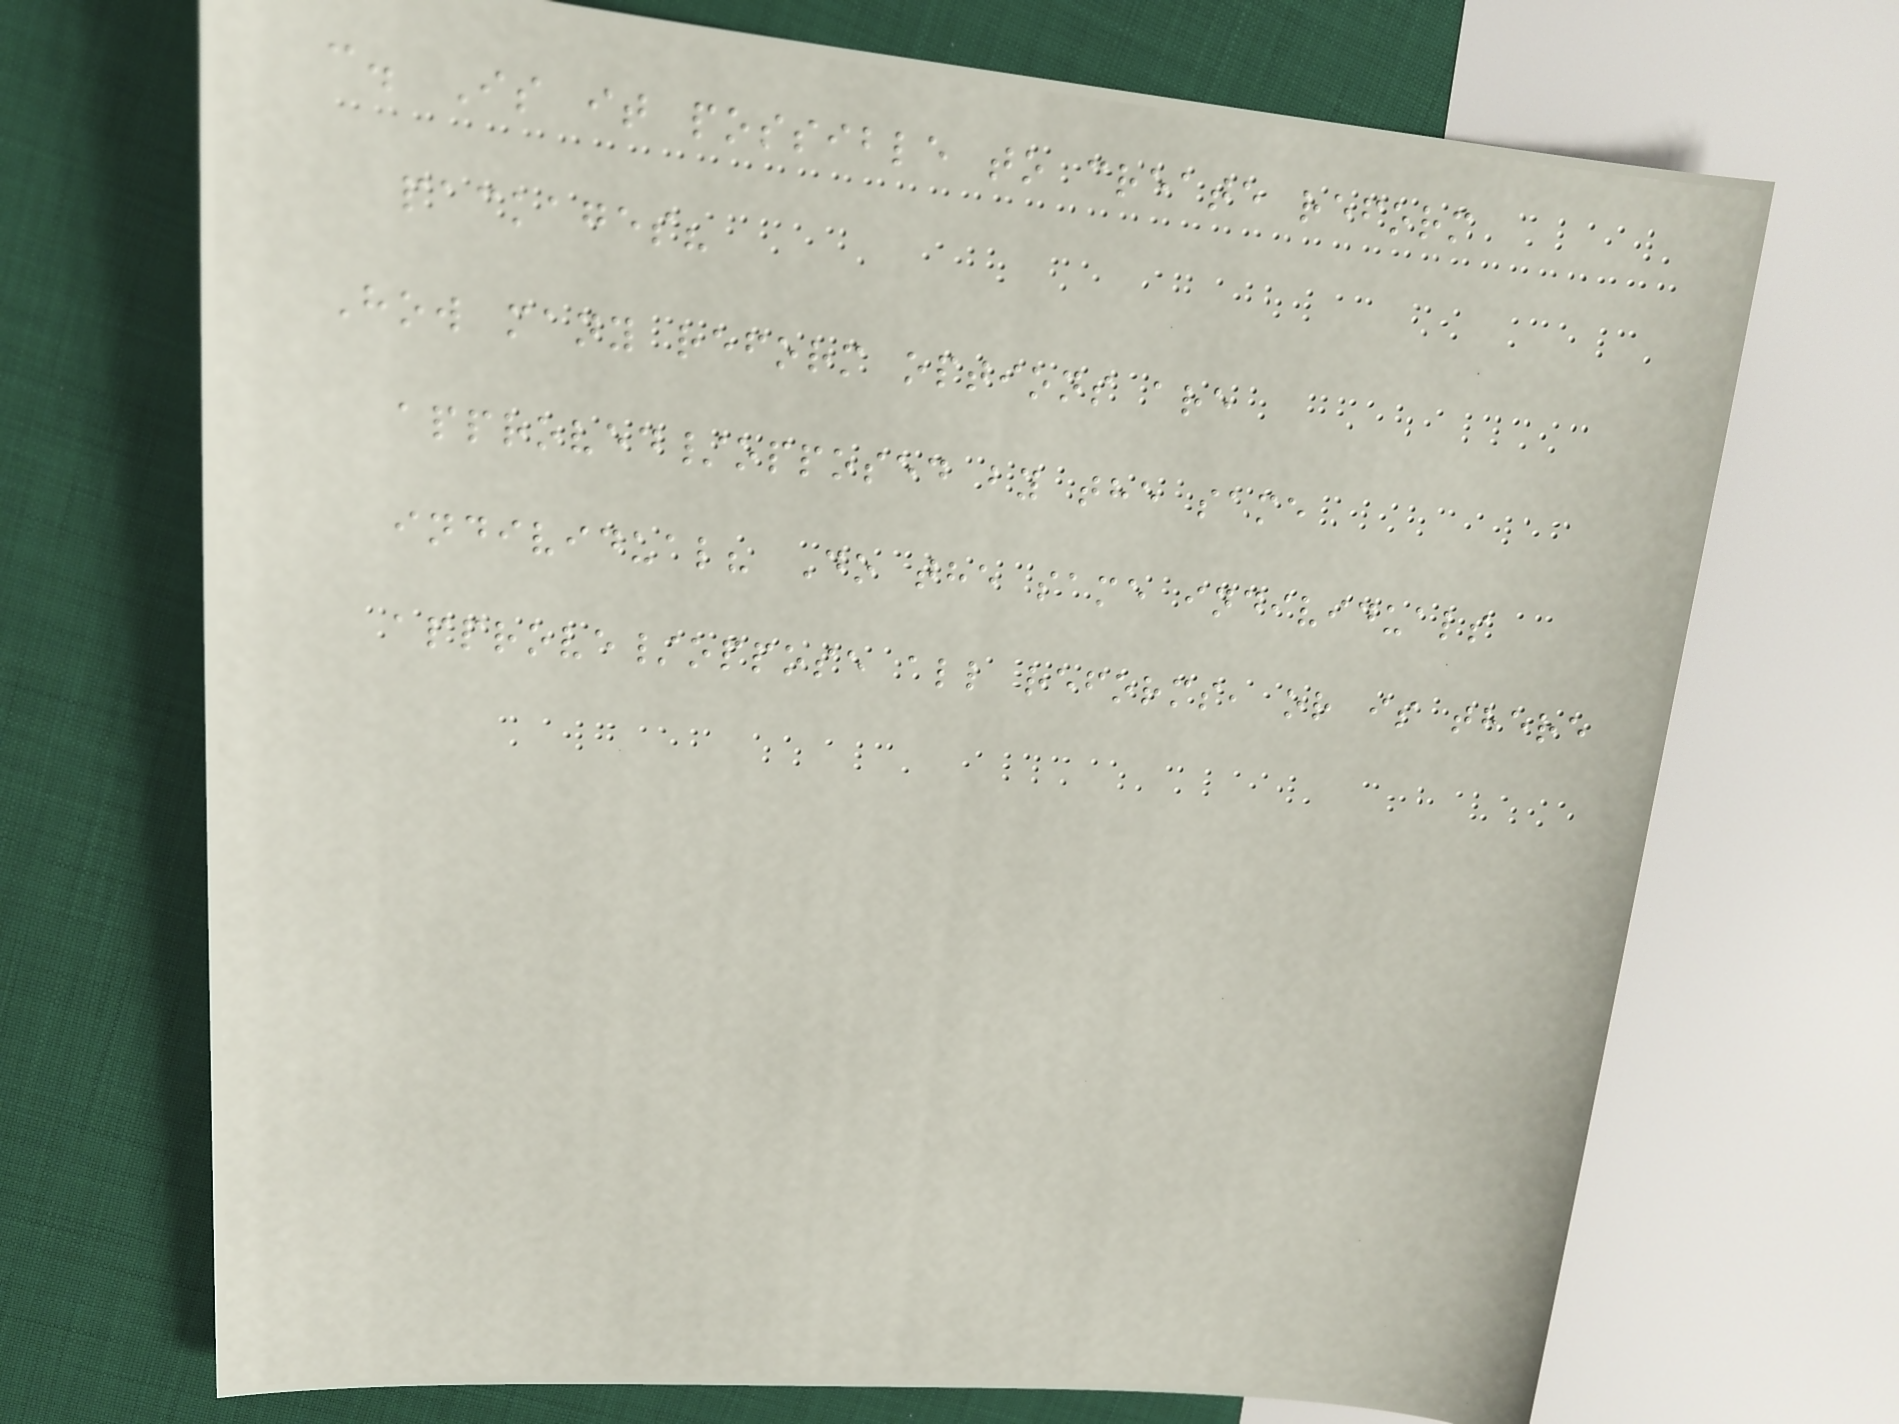c. Is it possible to create reform
packages?
How many reform options are
approved/opposed by the same
individual? Do the same individuals
approve/oppose all reforms, or is there
